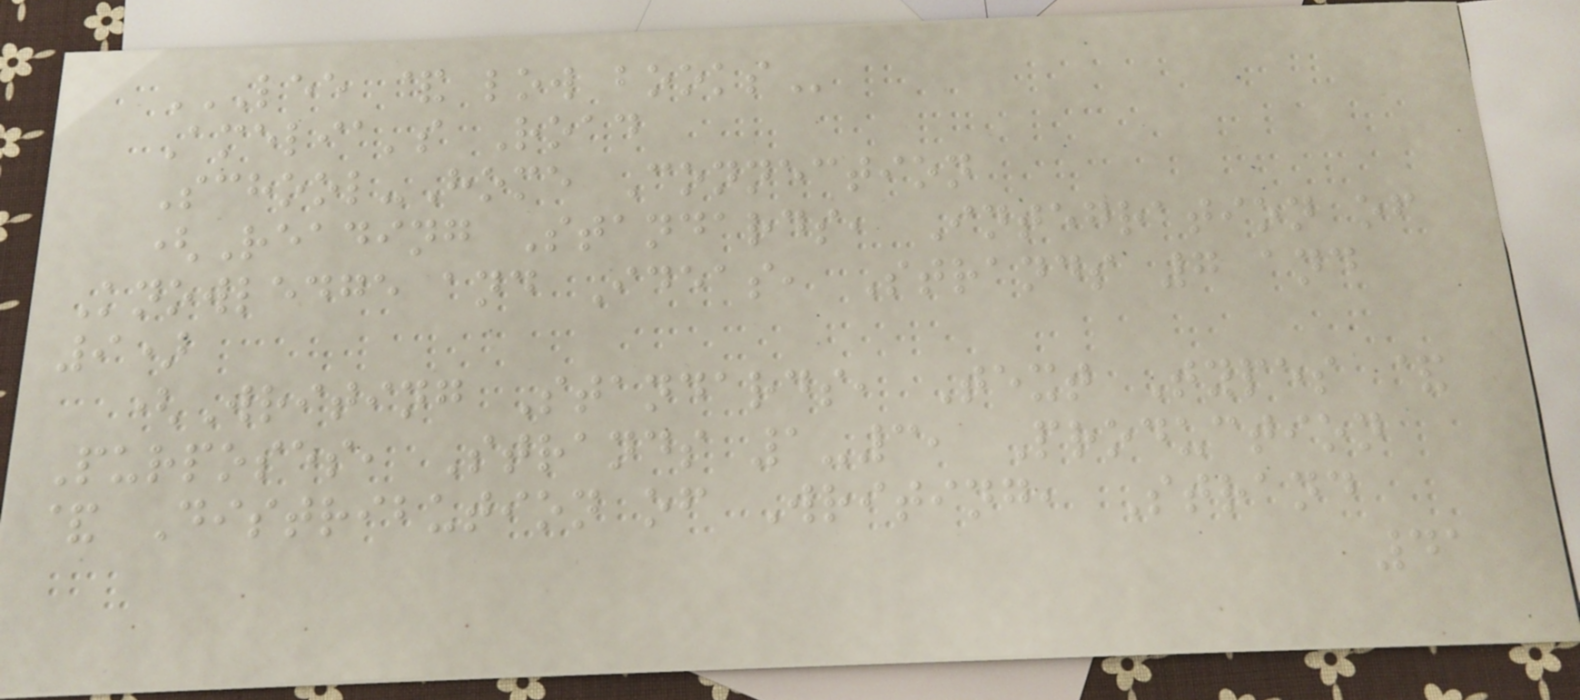LEE & LOW BOOKS
Amelia's Road
School-Home Connection
(Reading Standards, Integration of
Knowledge and Ideas, Strands 7 and
9)
(Writing Standards, Text Types &
Purposes, Strands 1-3, Production
& Distribution of Writing, Strand
41
